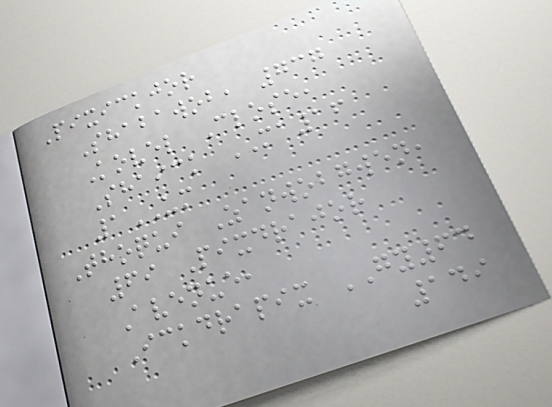Pixickjor
Shabawob, 737
Kovel Close,
Shaick MA16
1UM
Thoqui Zanwobgwen,
69 Pixdrajor
Avenue,
Ickdrapix GY64
149
